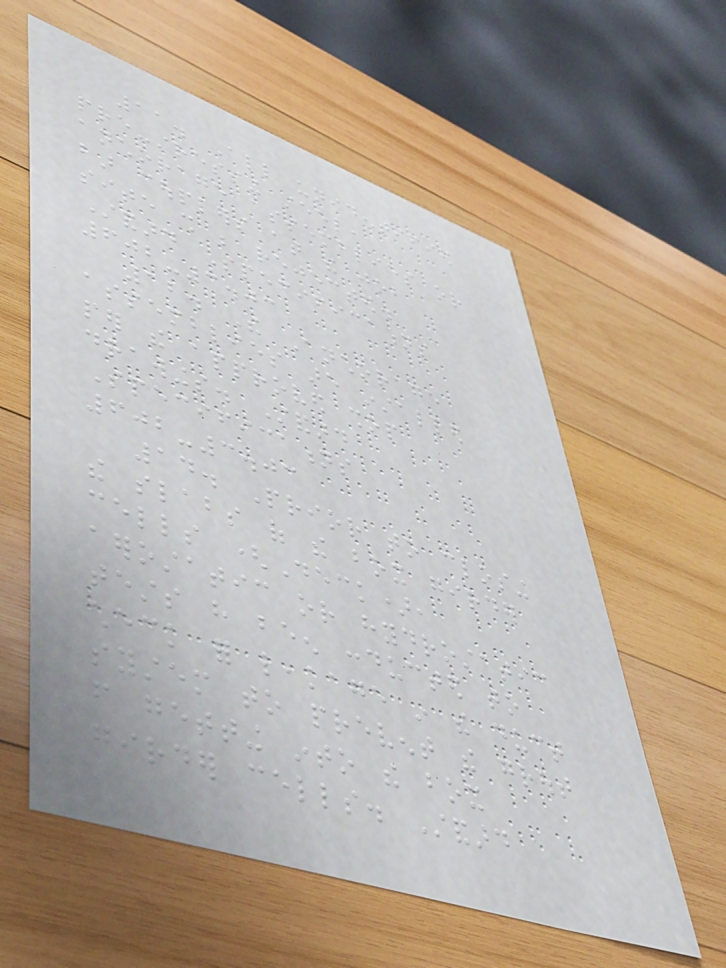11. All unidentified
pre-stressing steel,
anchorage assemblies or
bar couplers at the job
site shall be rejected.
Standard Specifications
602-3.03
12. The Anchorage
assemblies are installed
per the approved shop
drawings. Standard
Specifications
602-3.03
14. Prior to closing
the slabs of the box girder
cells (Deck),
aerostatic or hydrostatic
tests have been conducted to
check for leakage in the duct
system to prevent the grout
from getting into the box
girder cells. Standard
